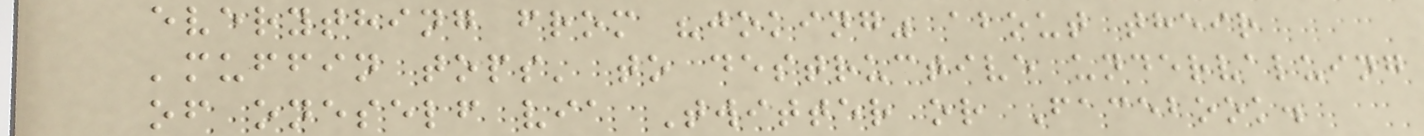everything from "joking" about their
'muffin tops' to destructive undervaluing
of oneself via Twitter or Facebook.
